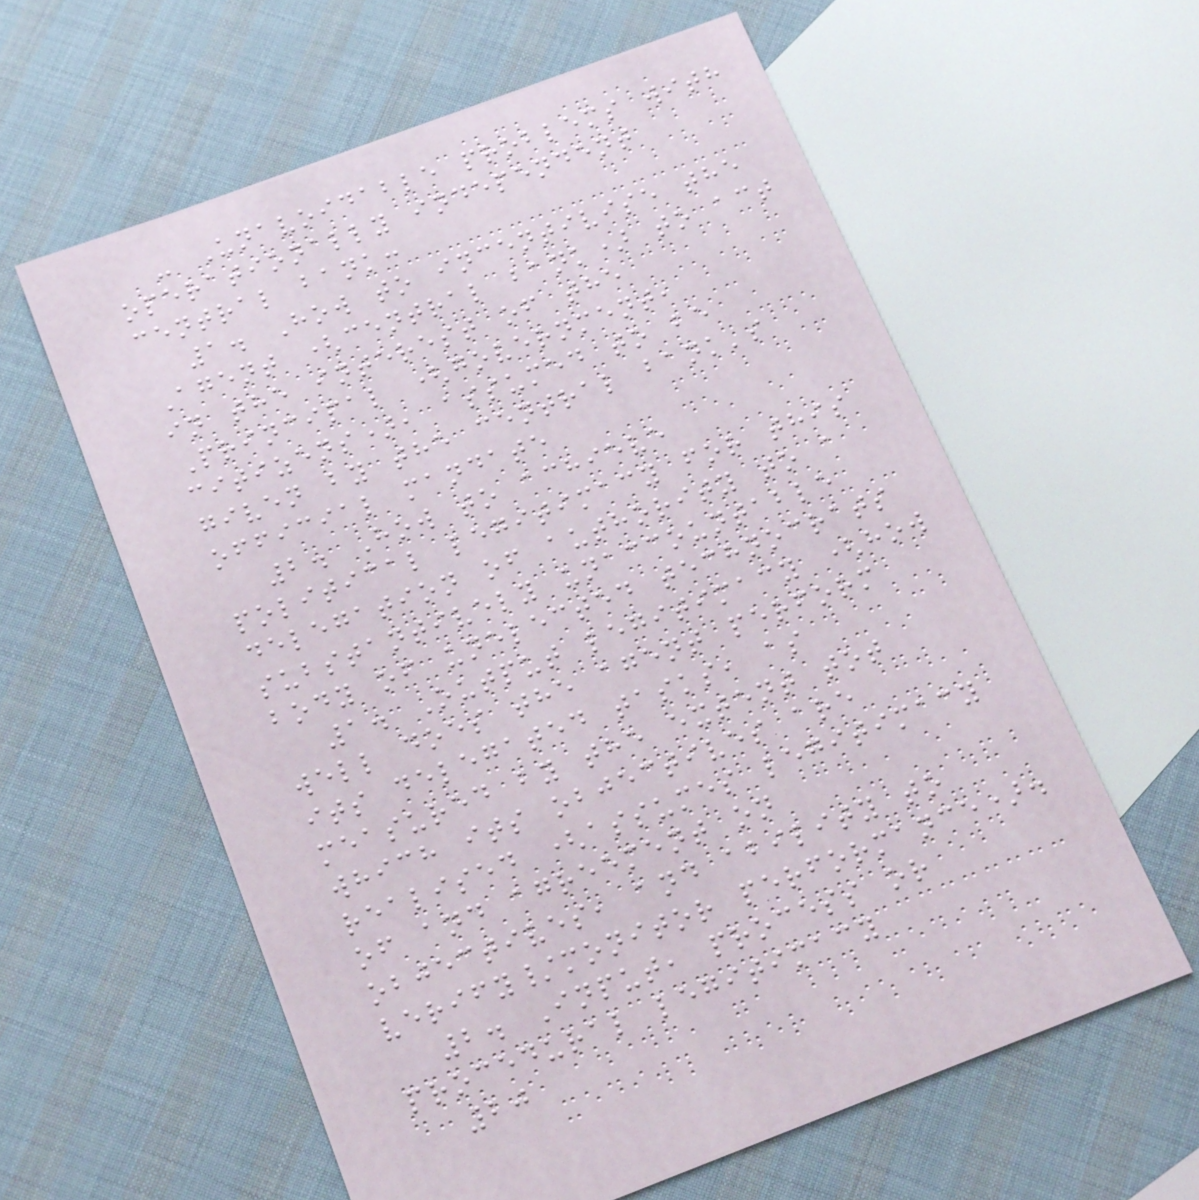- Unavoidable problems with
operationally independent
central bank:
1. How to incentivise the
Agent (central bank) to act
in the interest of the
Principal (government,
citizens), assumed to be
given by the central bank's
official mandate
2. How to achieve
political legitimacy for this
delegation of authority to a
substantively unaccountable
body of unelected technocrats
1. Output legitimacy (how
well does the agent perform
its delegated tasks, as
measured by the extent tot
which its objectives are
realised (assumes legitimacy
of and agreement on
objectives, and ability to
verify/monitor performance).
2. Input, process or
procedural legitimacy
20
